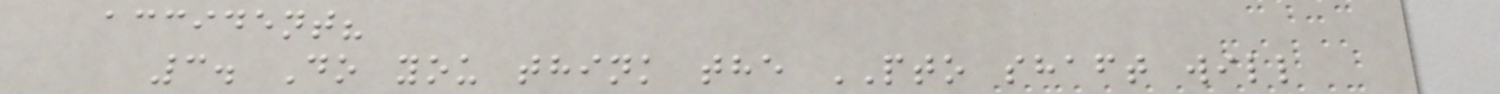accident?
3. Do you think the PTO shaft will
